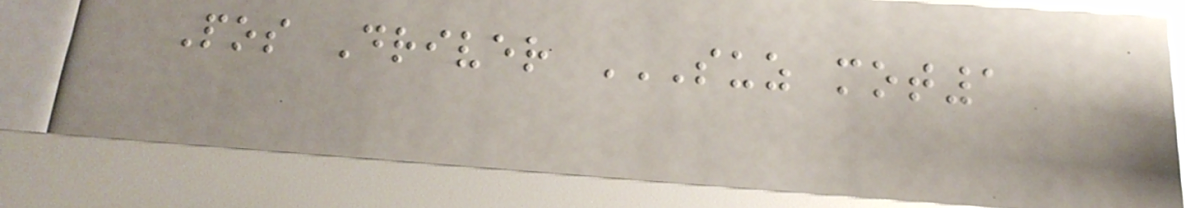Pos Driver SUZ MOT1
